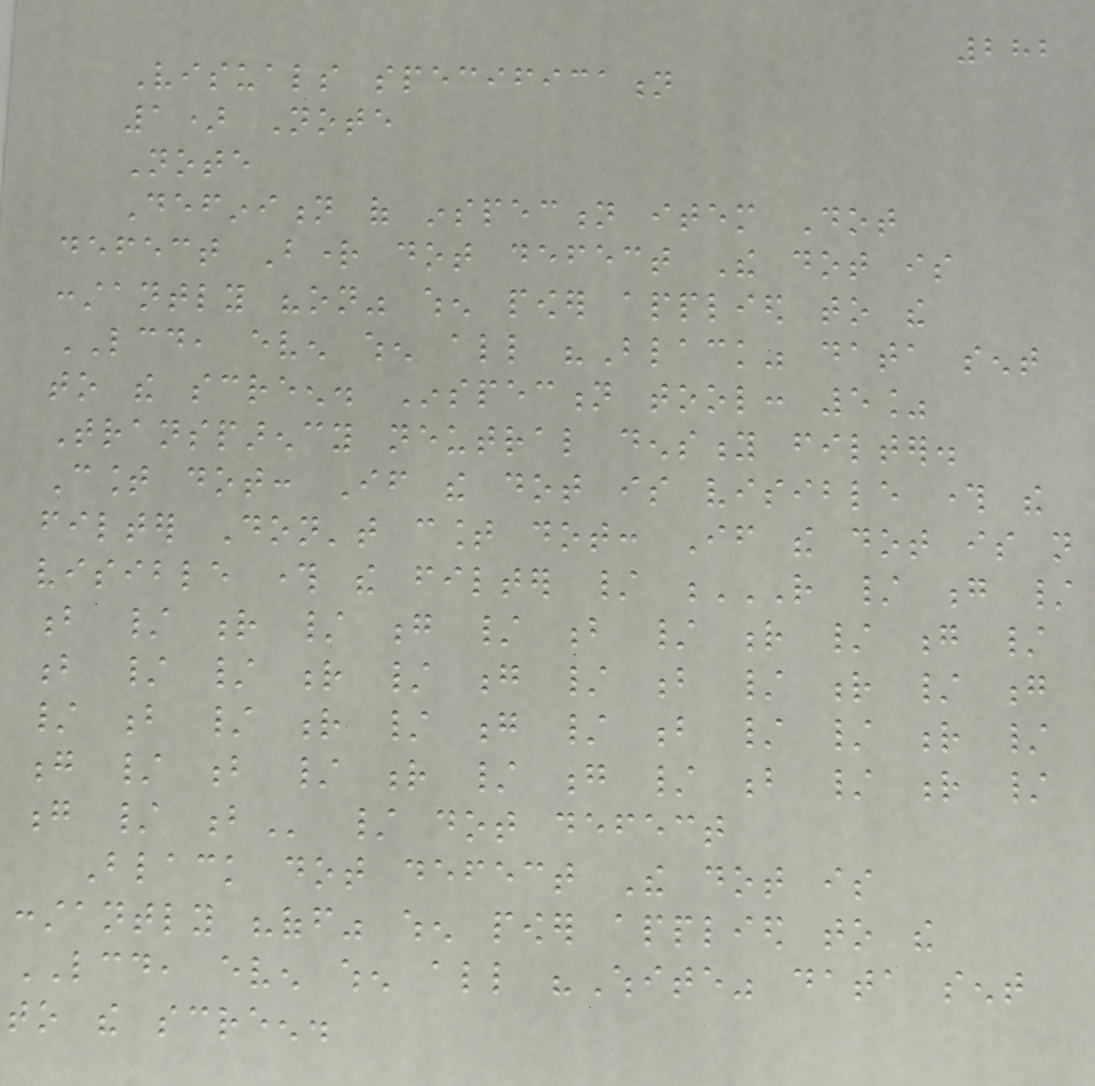282
Visuals specification
1) Note
Note
Definition of inspection item Dot
defect Bright dot defect The dot is
constantly "on" when power applied to the
LCD, even when all "Black" data sent
to the screen. Inspection tool: 5%
Transparency neutral density filter.
Count dot: If the dot is visible through the
filter Don't count dot: If the dot is not
visible through the filter / R / G /
B / R / G / B / R / G /
B / / R / G / B / R / G
/ B / R / G / B / / R /
G / B / R / G / B / R /
G / B / dot defect
Black dot defect The dot is
constantly "off" when power applied to the
LCD, even when all "White" data sent
to the screen.
